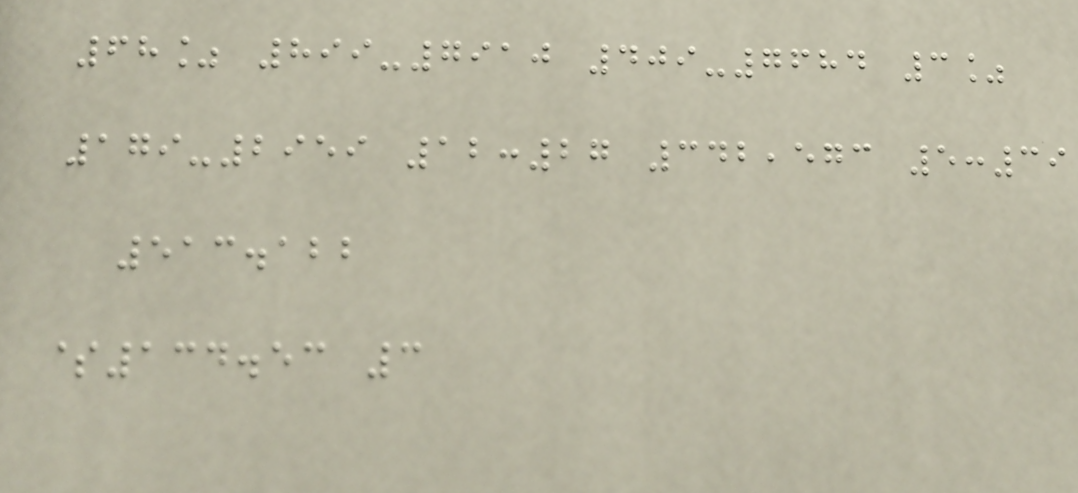68% 899-7910 409-7684 3%
179-2959 12:27 342,573 5:39
513.122
$134.53 3
